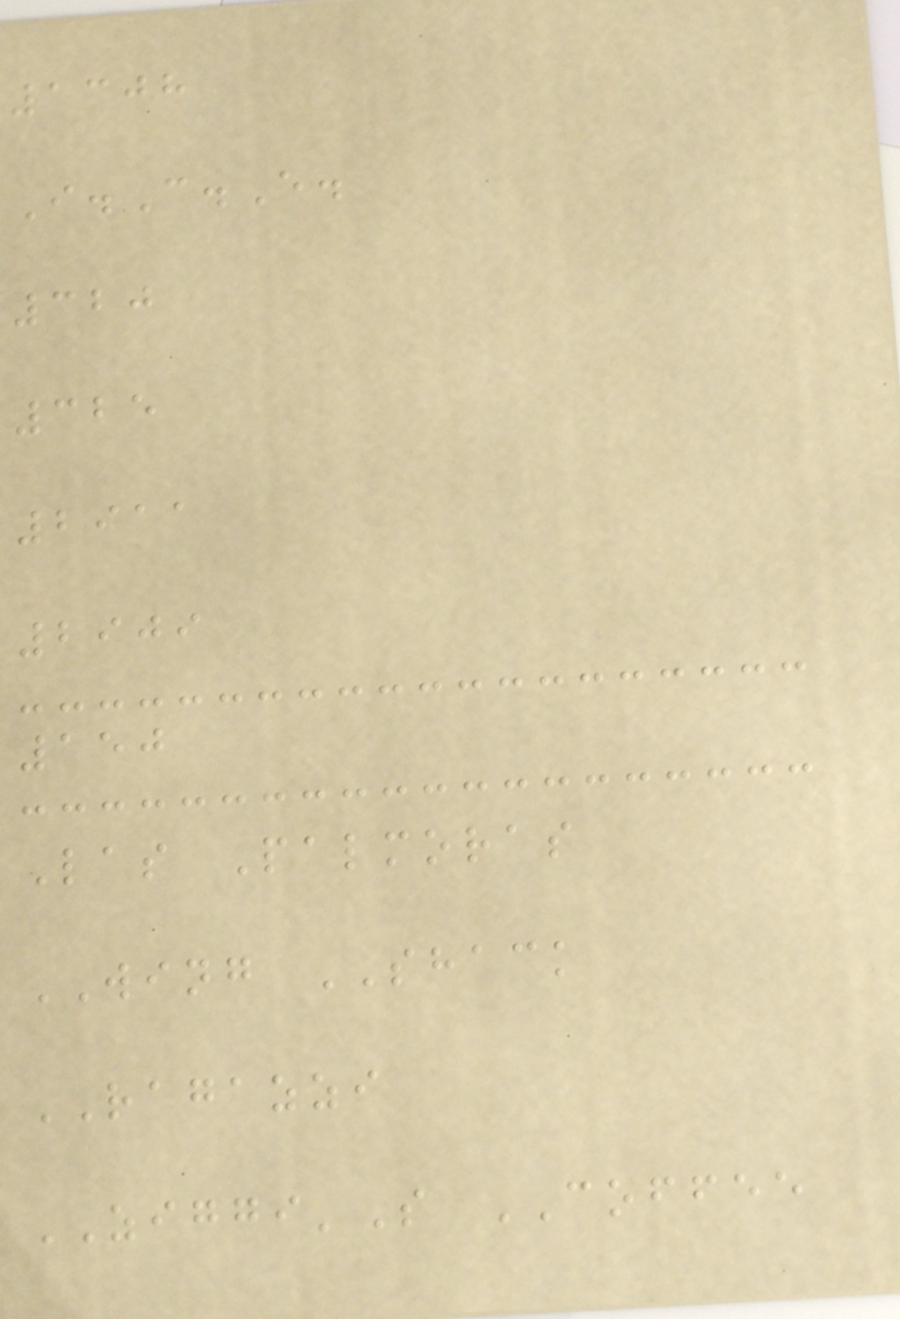1308
I.C.E.
320
325
2911
2909
150
Las Palmoras
WING SHACK
RAGAZZI
ZIGGI'S COFFEE
